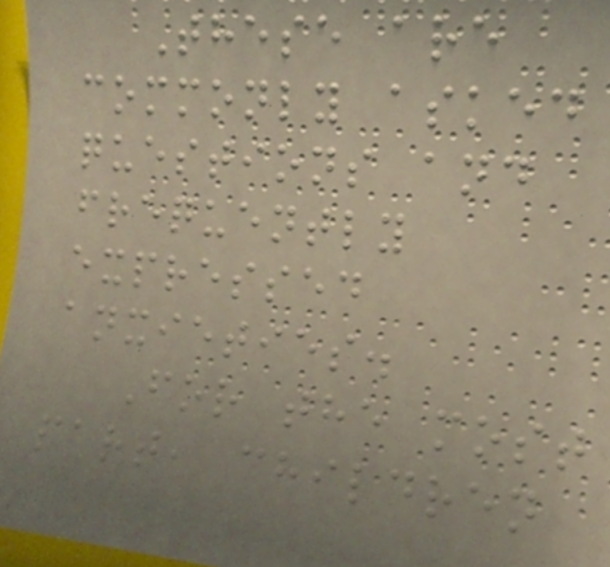These are
commonly asked
questions and
frequently
expressed
anxieties.
For the most
part, children
